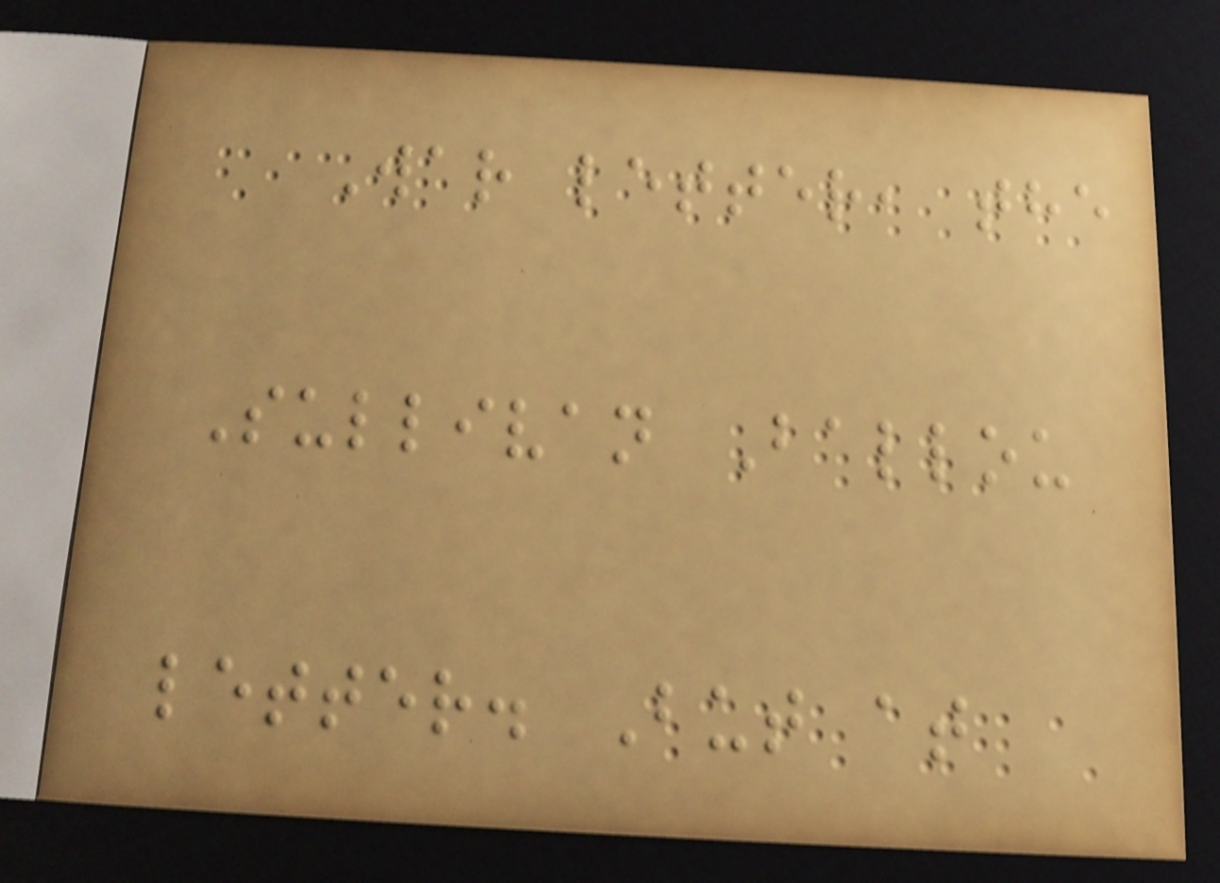War letter, the
Sullivan Ballou
letter. But at
